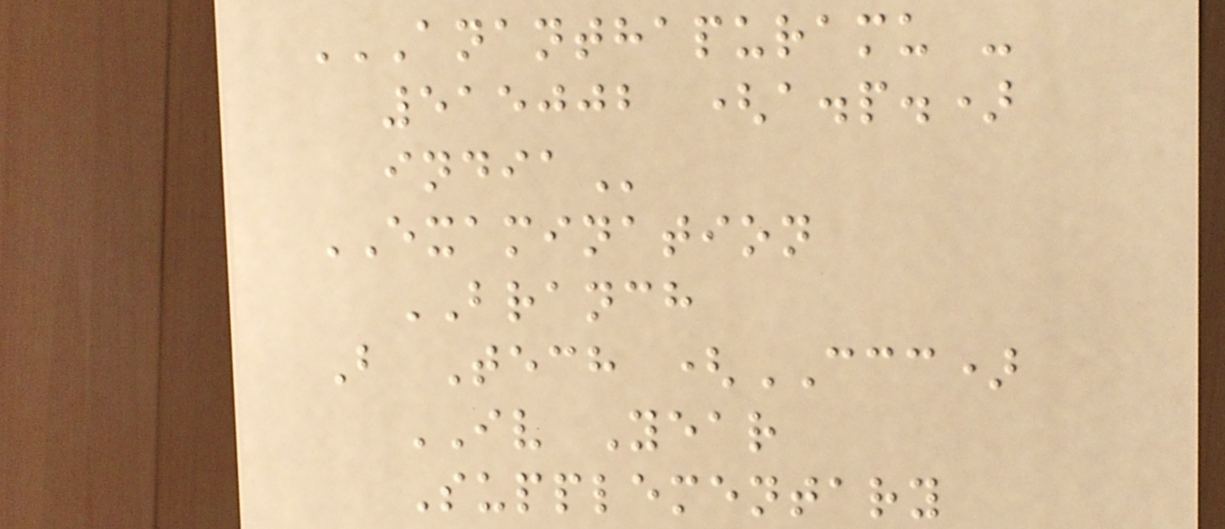ANANTHAPURAMU -
515002 (A.P.)
INDIA
EXAMINATION
BRANCH
B Tech (CCC)
IV Year
Supplementary
